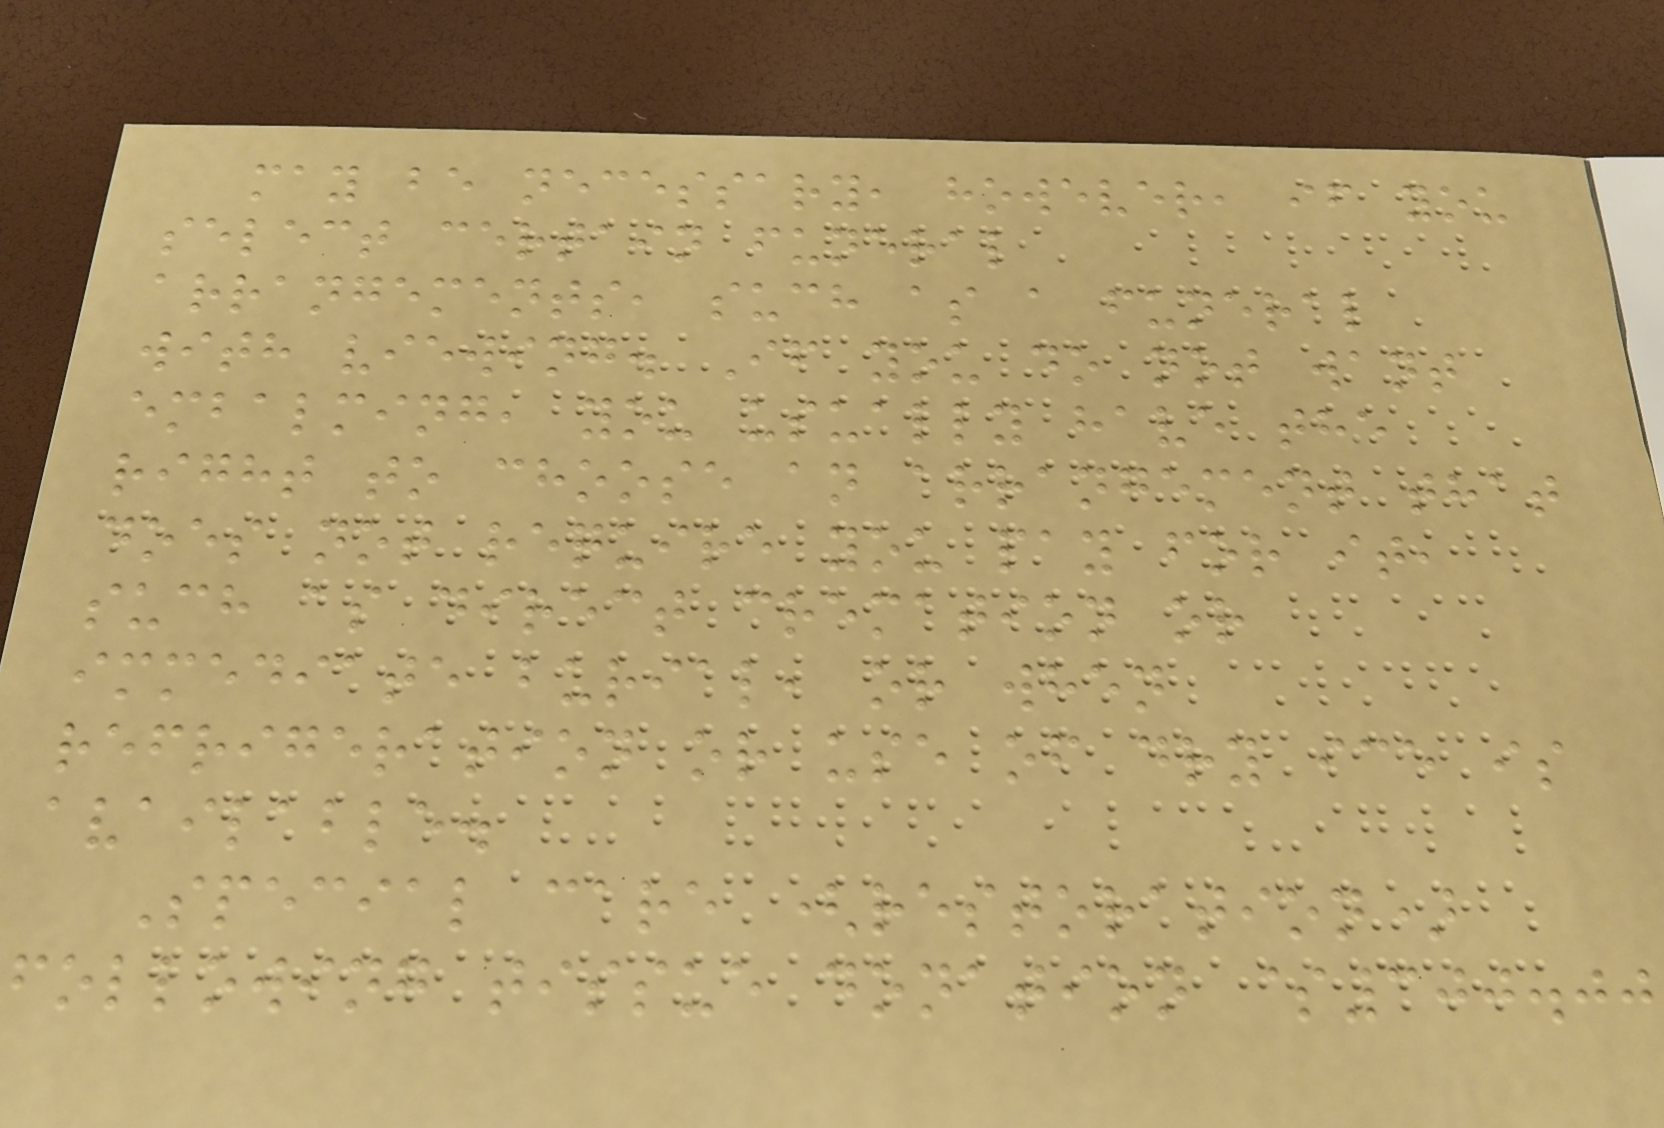may be necessary, however, if you
select certain funeral
arrangements, such as a funeral
with viewing. If you do not want
embalming, you usually have the
right to choose an arrangement that
does not require you pay for it,
such as direct cremation or
immediate burial, or when
refrigeration or use of dry ice is
available.
Special care (restoration)
following tissue donation $300.00
